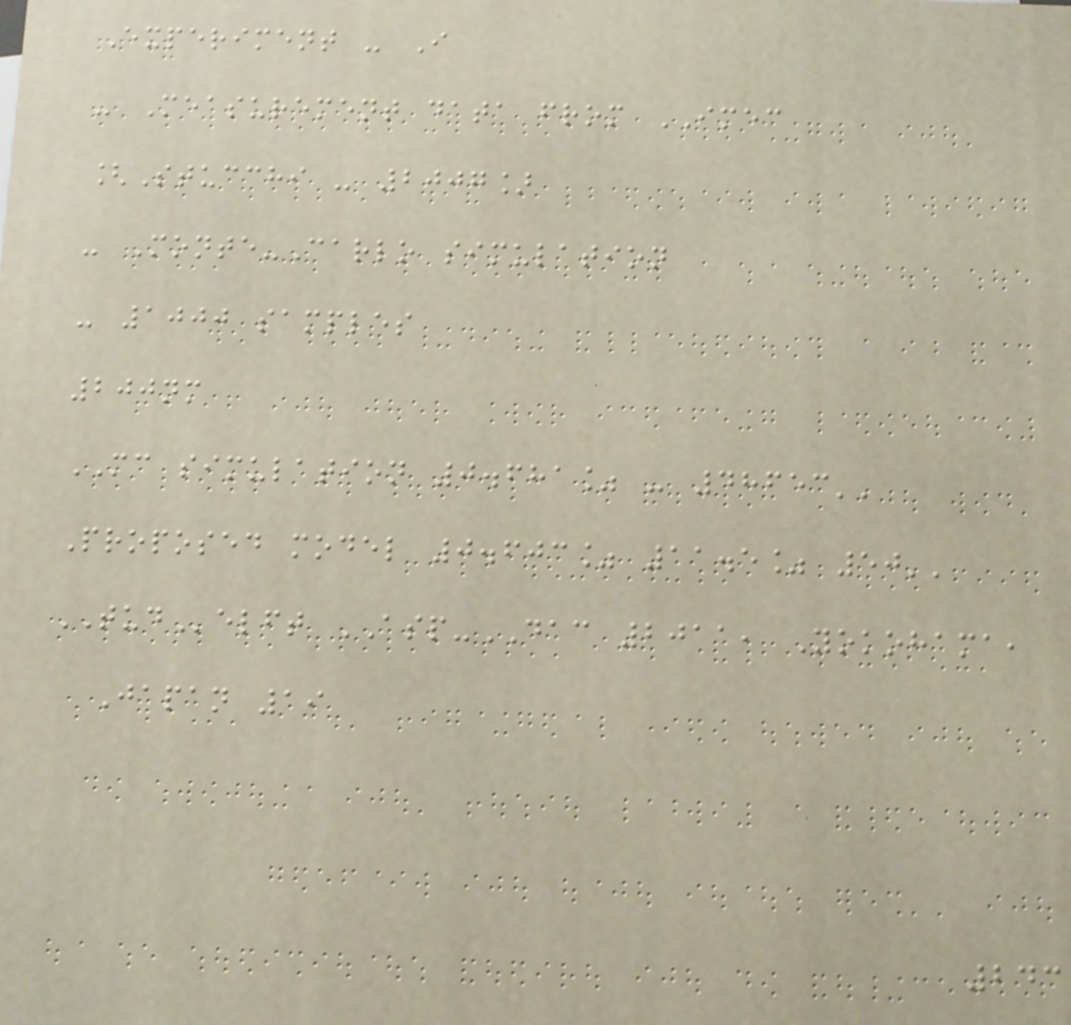Experiment - I
- Measurement data from IMEC
[Stucchi - 2007]
- Monte-Carlo simulation
- 1000 samples
200nm
MC simulation 0.681% - 48653''
Proposed model 0.603% 11.5% 50''
TUDelft ASP-DAC 2011, Yokohama,
Japan 19
243
